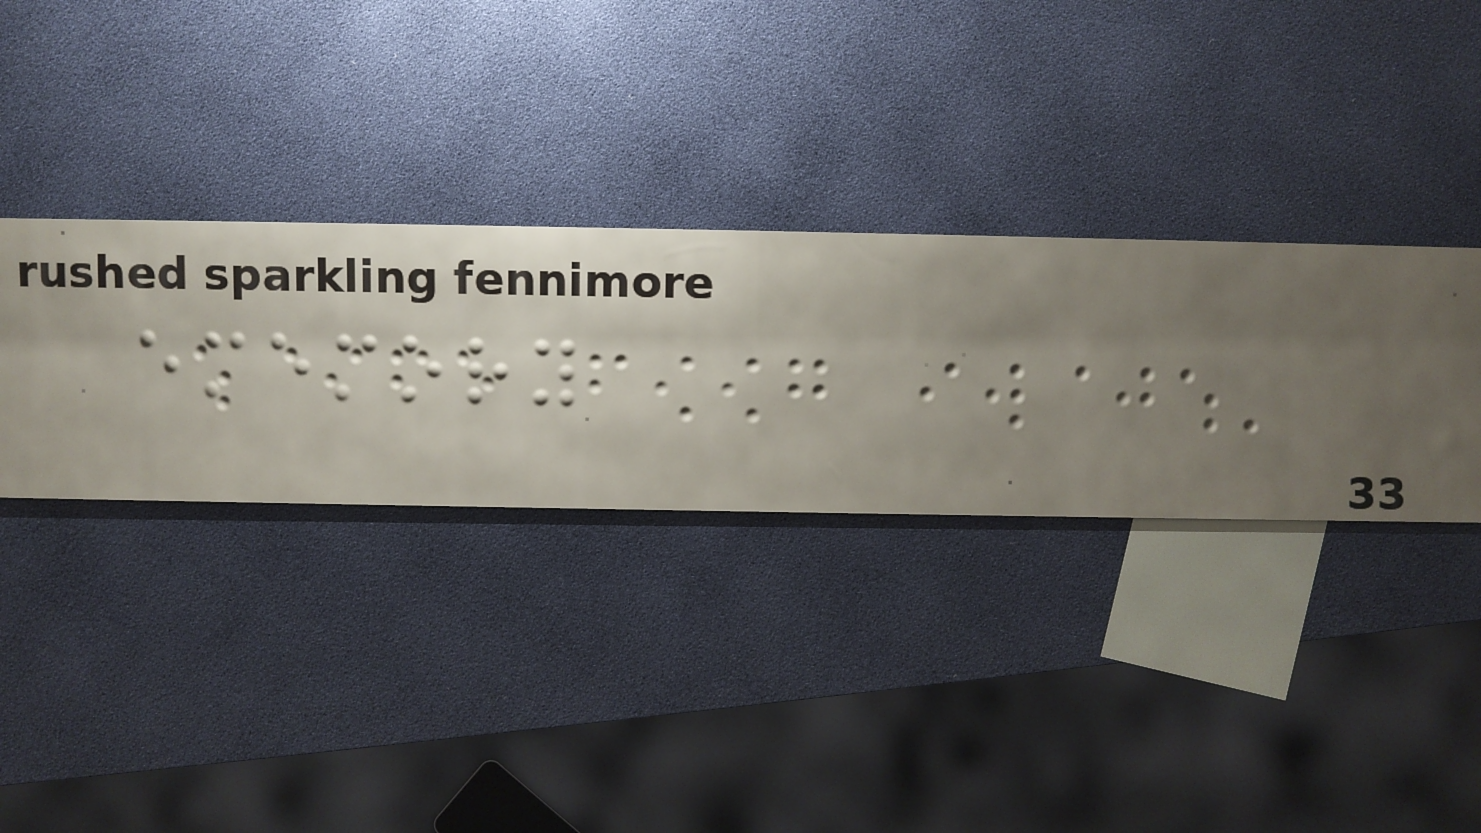ememory
